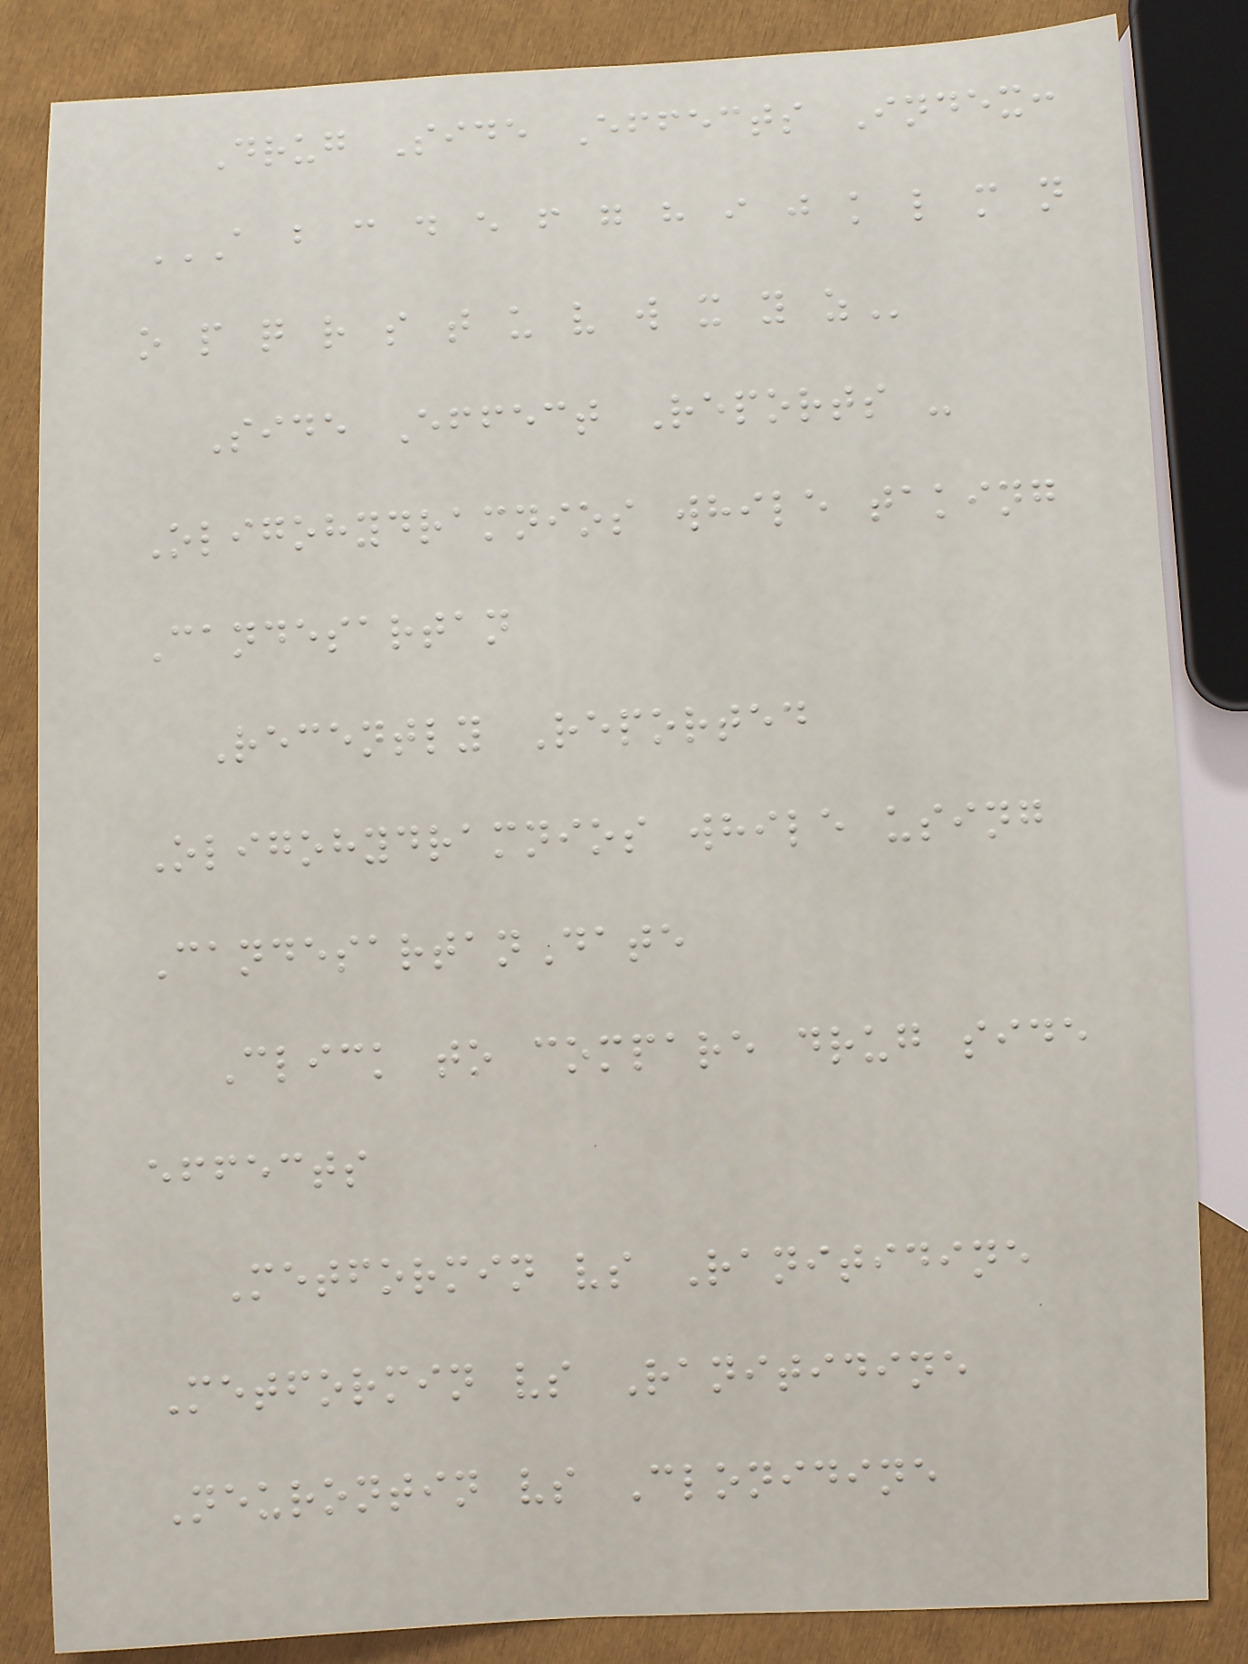Drug Side Effects Index:
A B C D E F G H I J K L M N
O P Q R S T U V W X Y Z
Side Effect Reports -
Oligohydramnios while taking
Candesartan
Recently Reported
Oligohydramnios while using
CandesartanDate
Click to compare drug side
effects
Metformin vs Ranitidine
Metformin vs Ranitidine
Neurontin vs Clonidine
